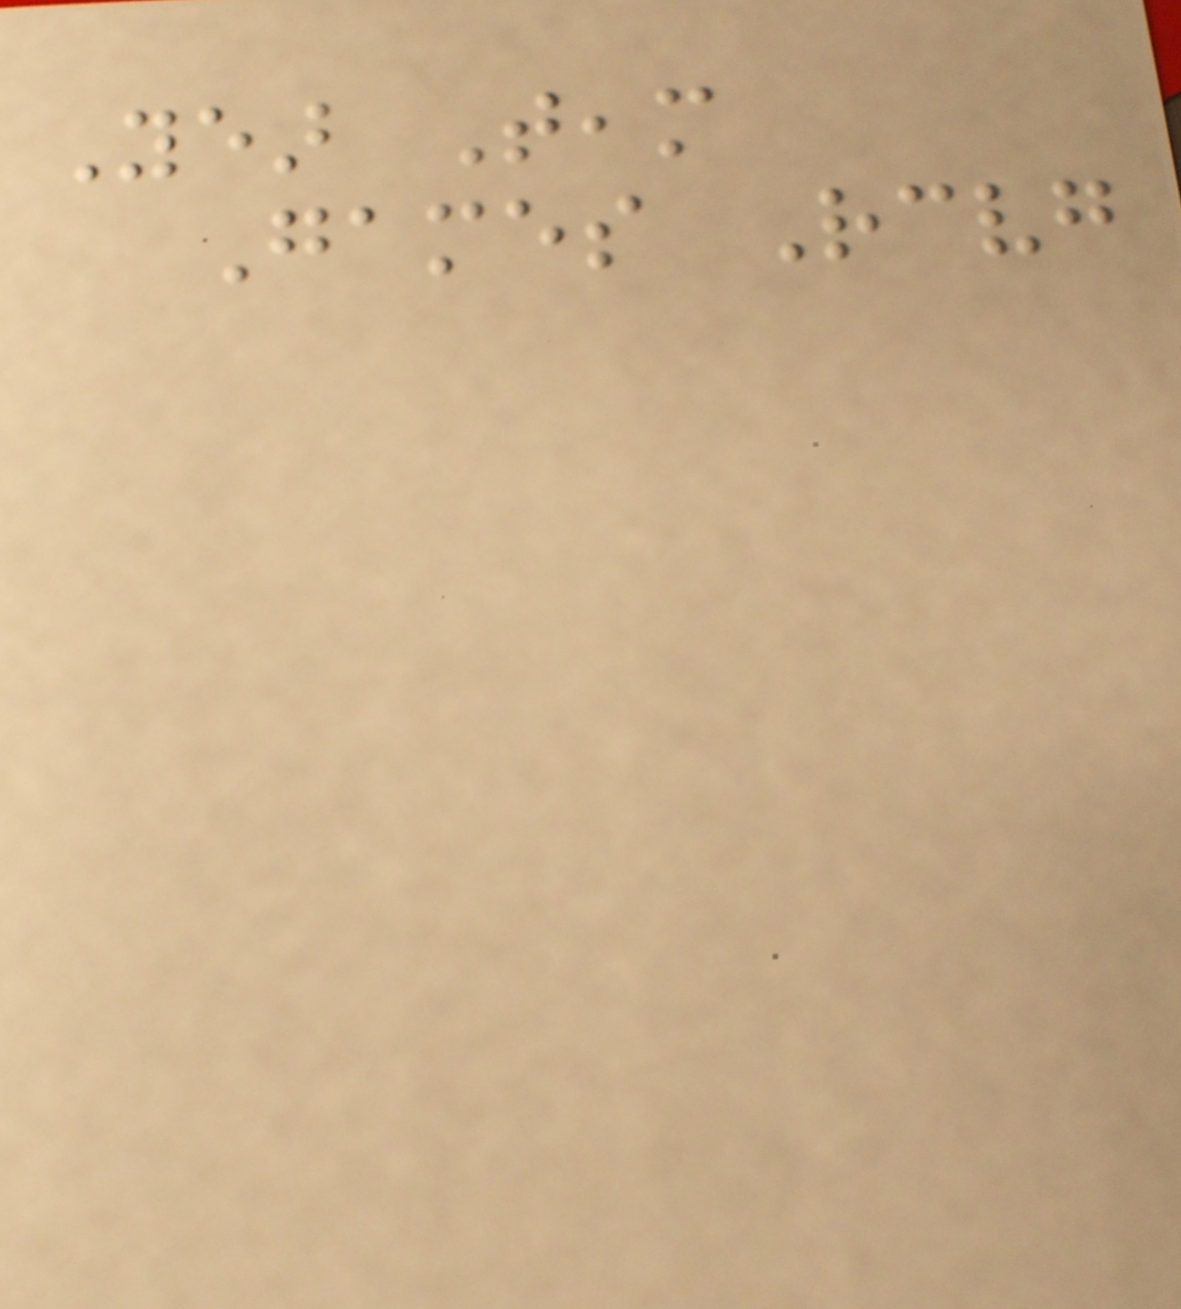Year Team
Games Receiving
